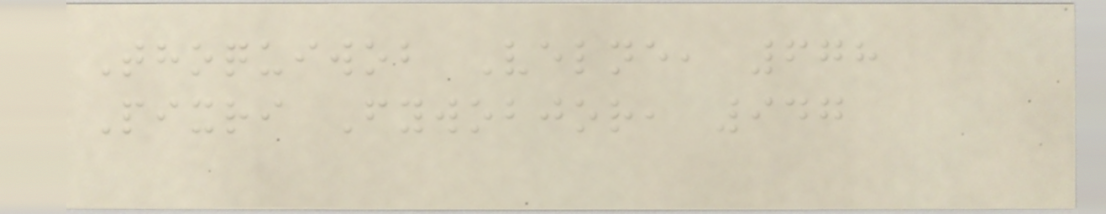Thoquiwob Velne, 678
Pixri Fywobjor, 947
